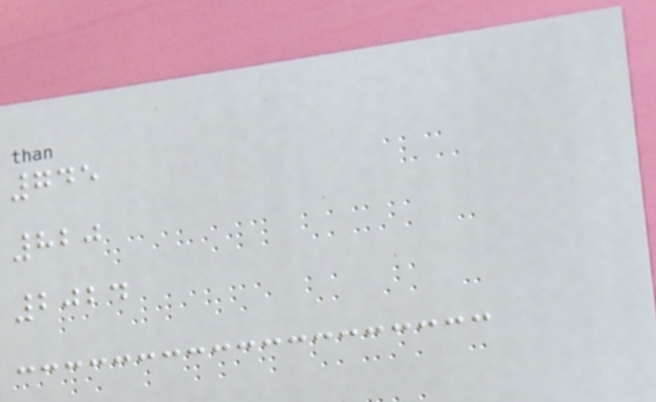745
820
2024
